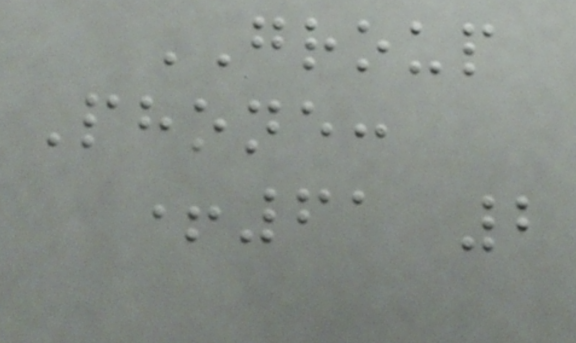GROUP
Phone:
+61 2
